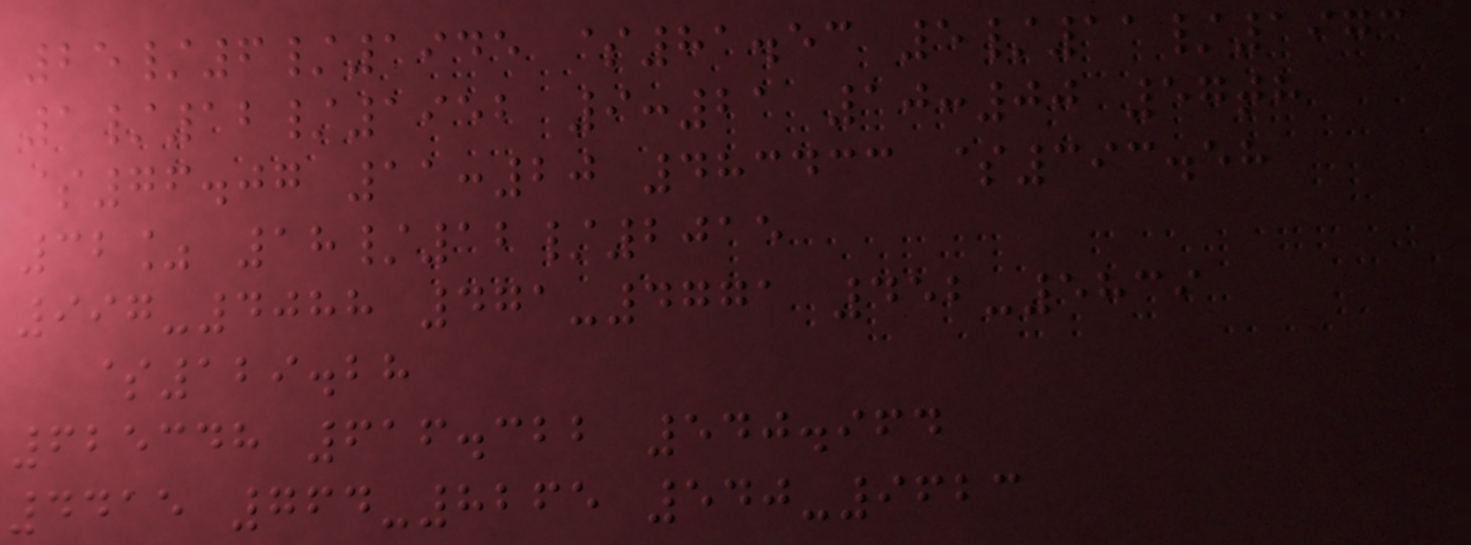25/6/1945 $81.53 5/11/1973
1/12/1952 9:21 10:00 57th
$76.07 11:20 483433 $393.58
32% 18/12/2015
997-4088 471-4771 452-5839
$129.28
625348 616.322 540.964
4415 764-8265 540-9623
